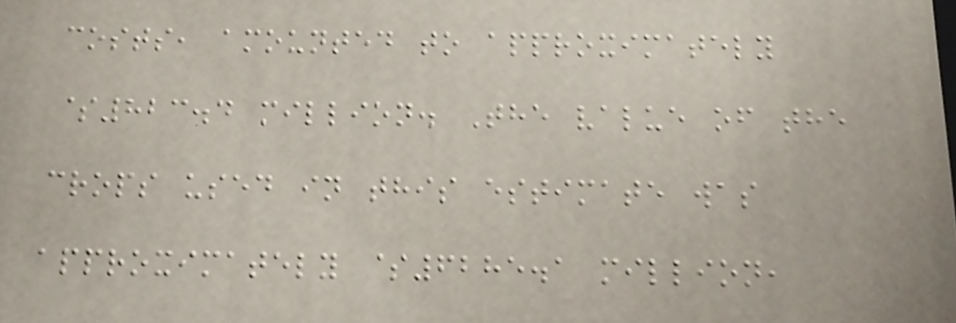costs, amounted to approximately
$823.4 million. The value of the
crops used in this estimate was
approximately $6285.1 million,
